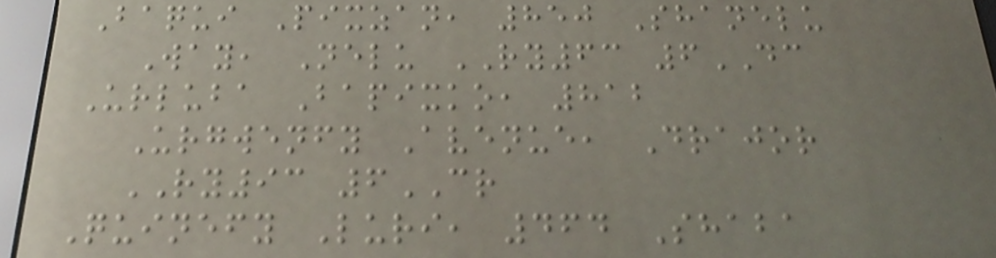Baqui Pixzan, 850 Shanelu
Way, Nelu RY63 6DC
Urluba Bapixko, 812
Urgwenfy Avenue, Drajor
RY93 6CR
Quinefy Luri, 464 Shaba
